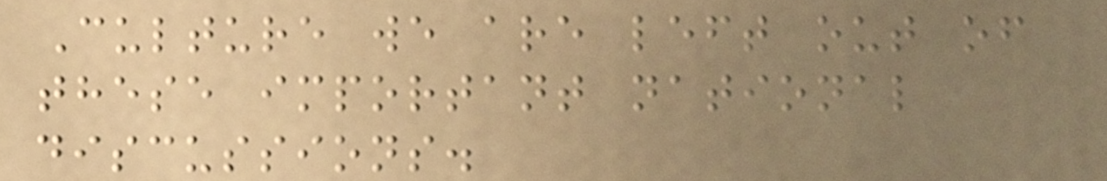Culture we are left out of
these important national
discussions.
